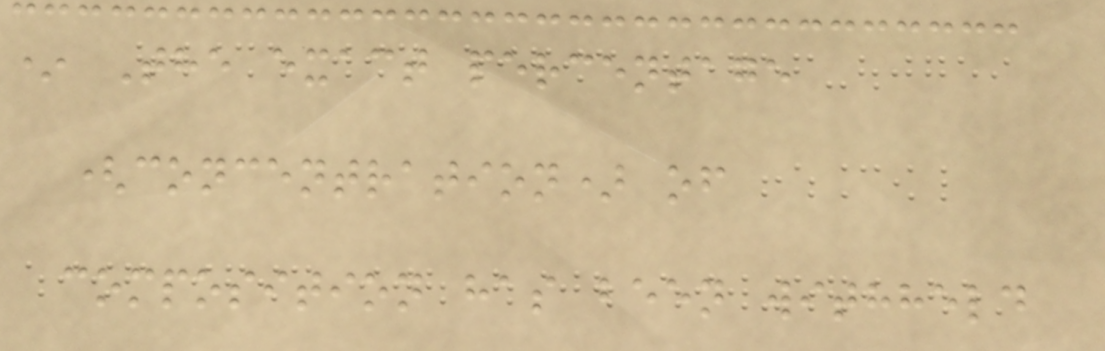* The exact percentage
(concentration) of
composition has been withheld
